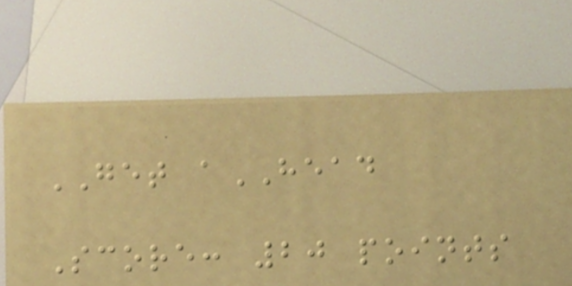GET aHEAD
Score: 20 points
